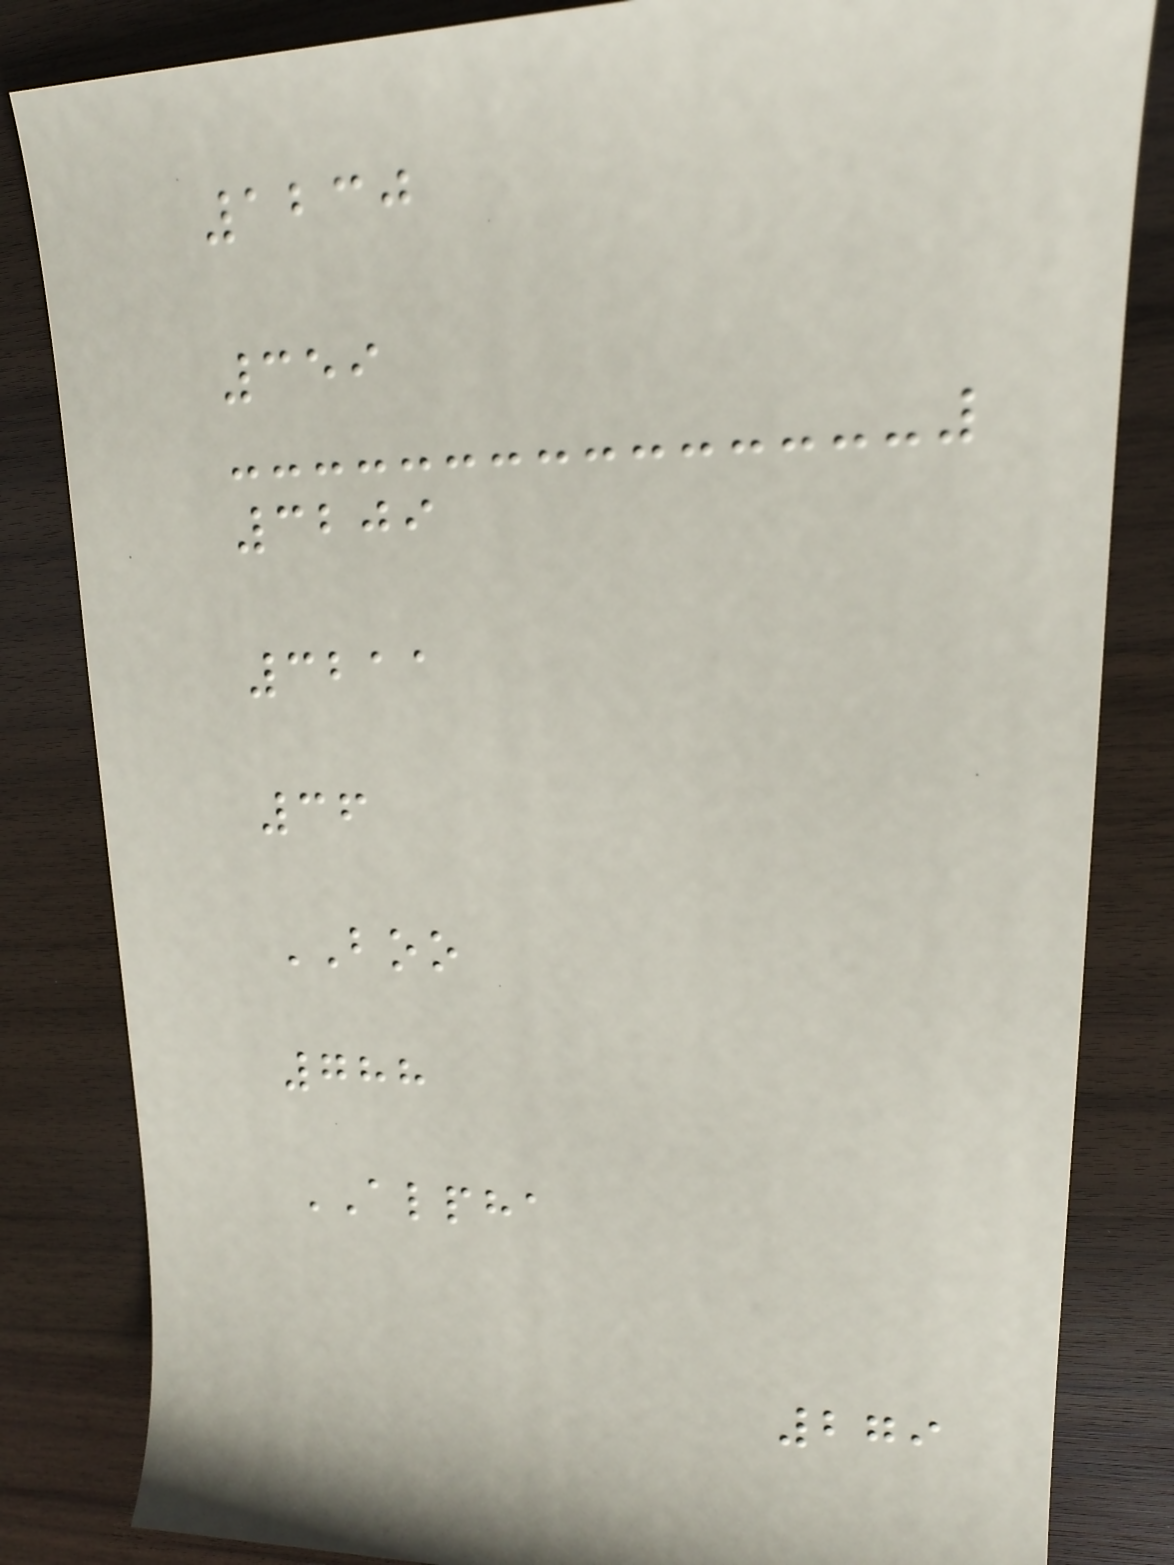1230
359
3209
3211
36
BOO
788
ALPHA
279
